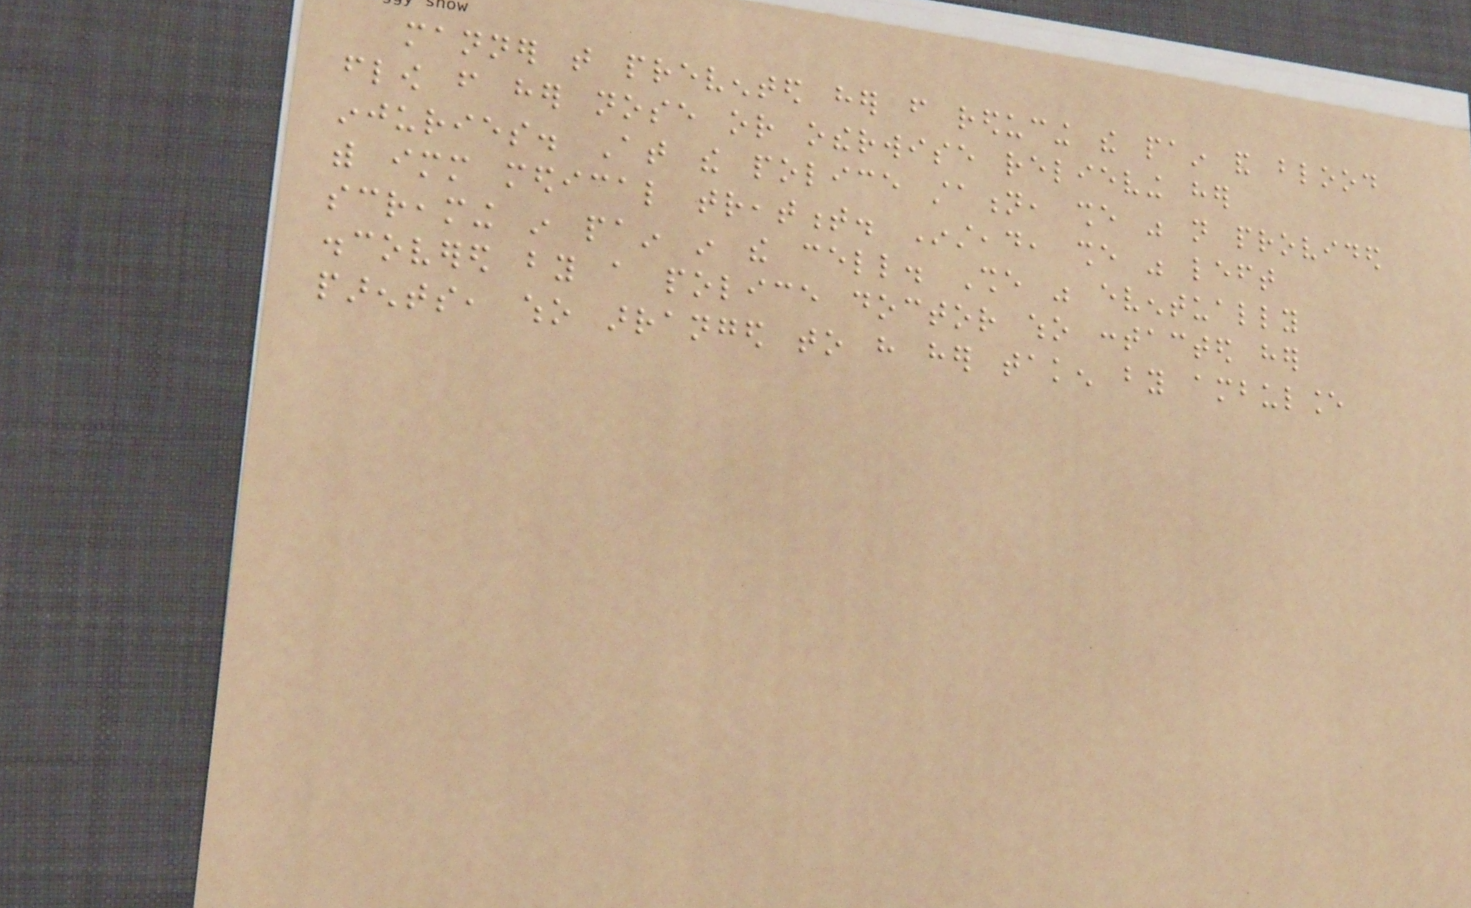manner that prevented her from reducing the pain and blood
flow from her nose or otherwise relieving her
injuries. At the police station, she was not provided
with immediate medical treatment. Instead, she was left
screaming in pain in the cell. She was eventually
discovered by a police doctor who contacted her
parents, who arranged to have her taken by ambulance
